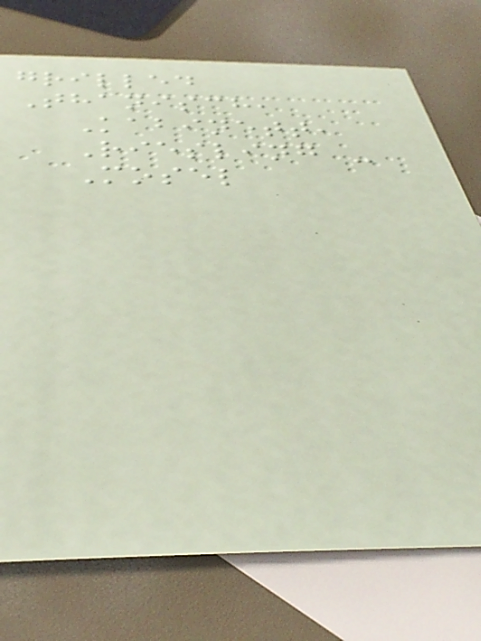grilled
Thanisch,
Kabinett,
Riesling -
Mosel
